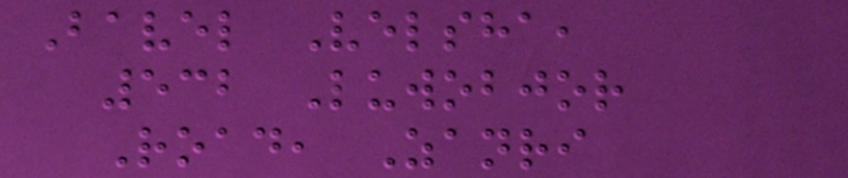Bavel Velsha,
532 Luwobjor
Road, Zanri
